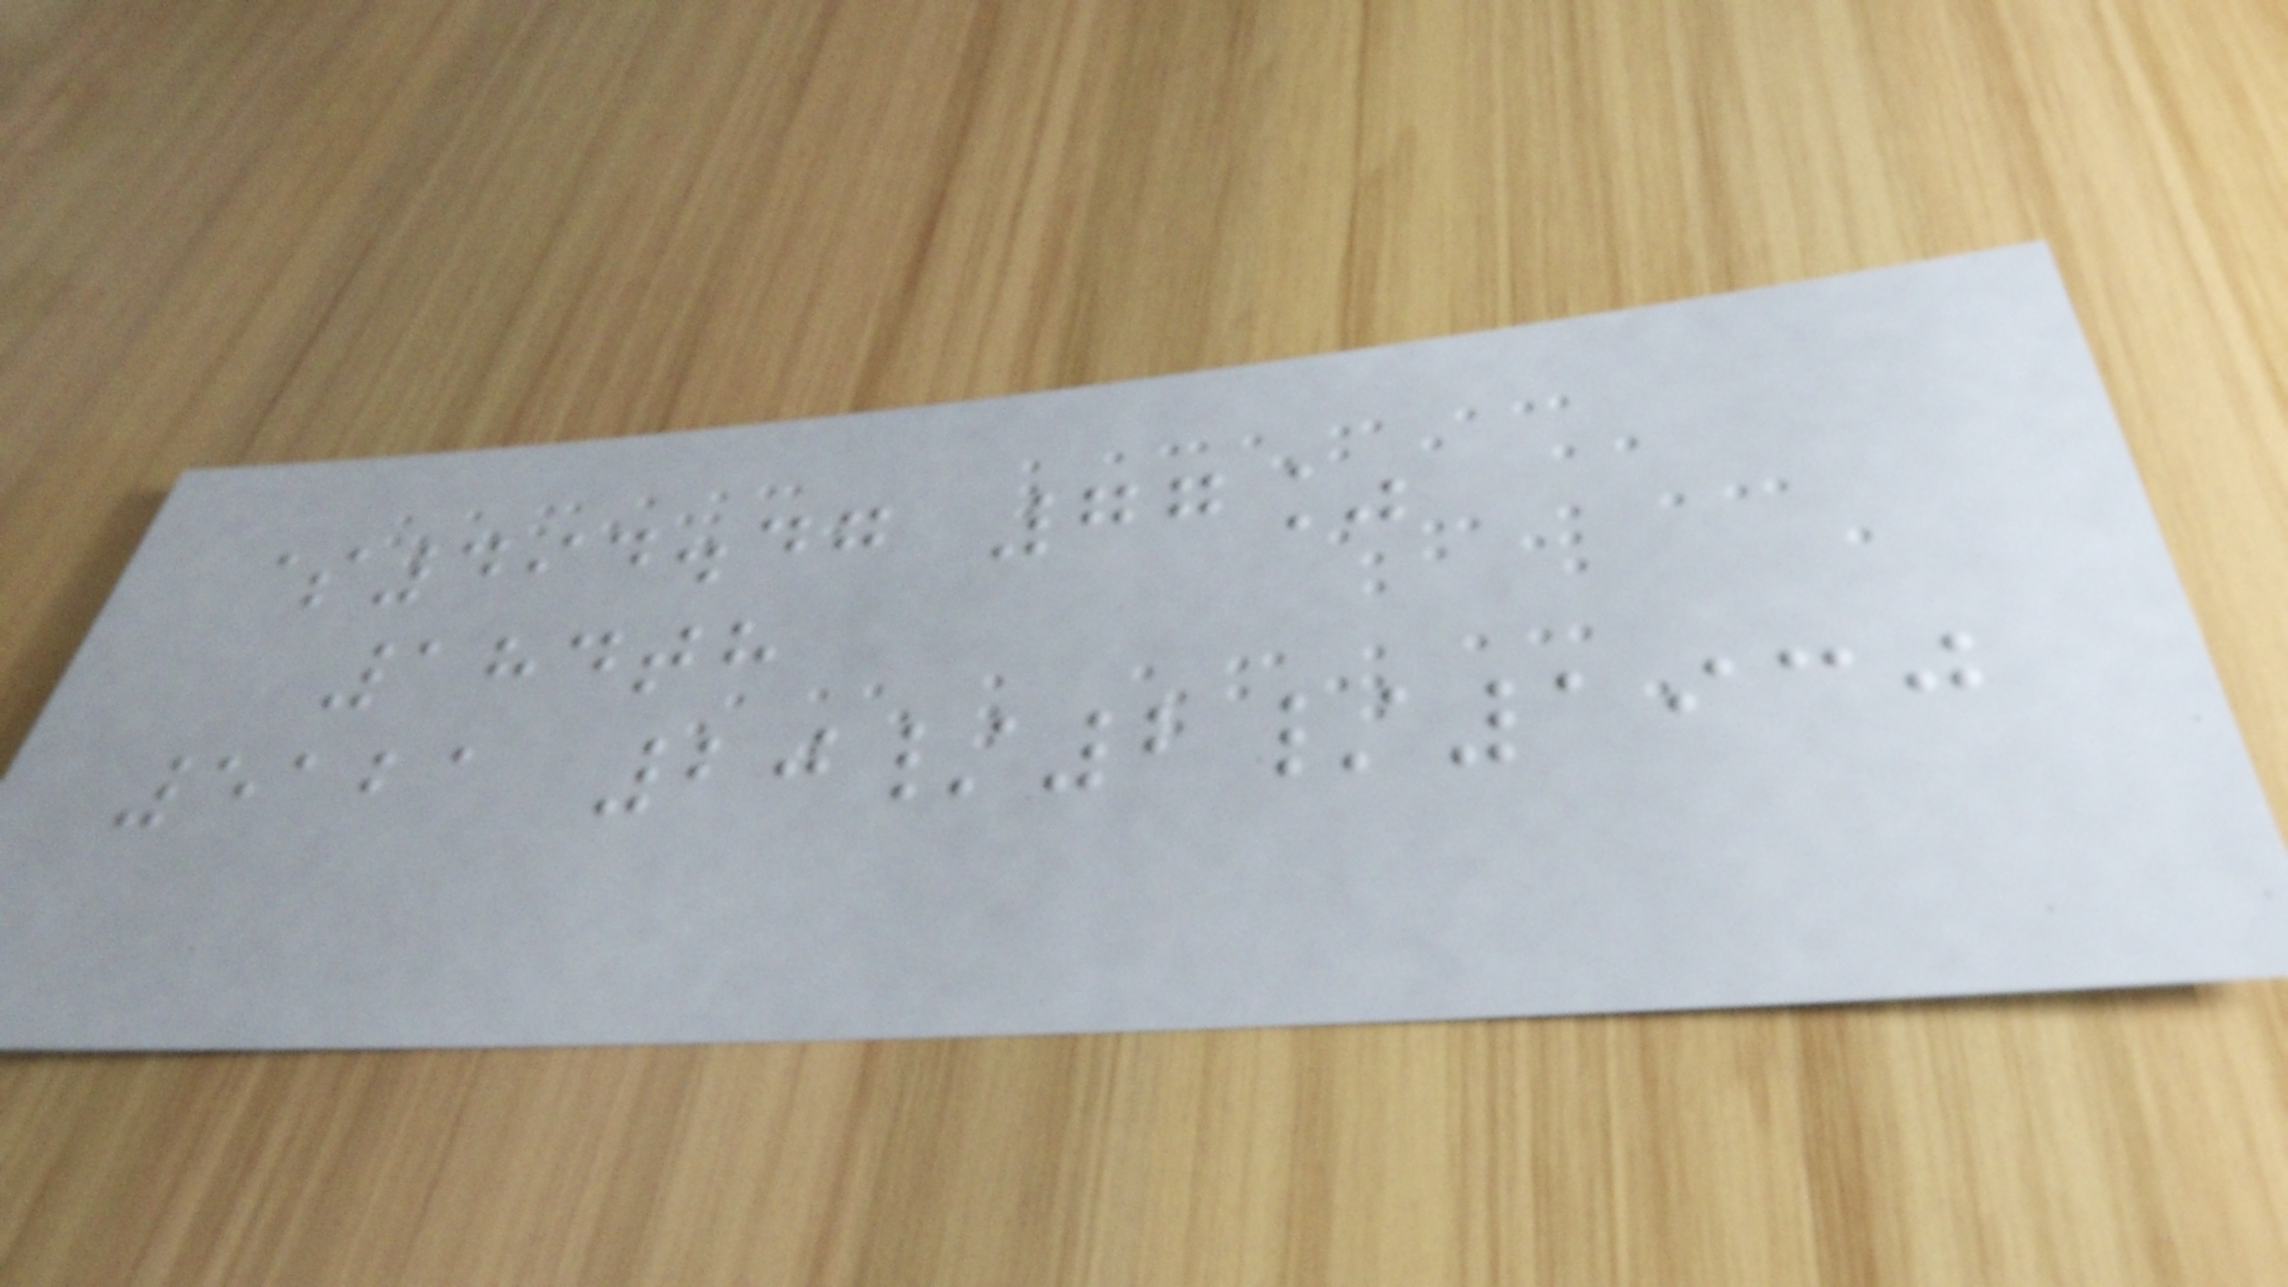$494.47 77%
184th
5121 20/2/1930
